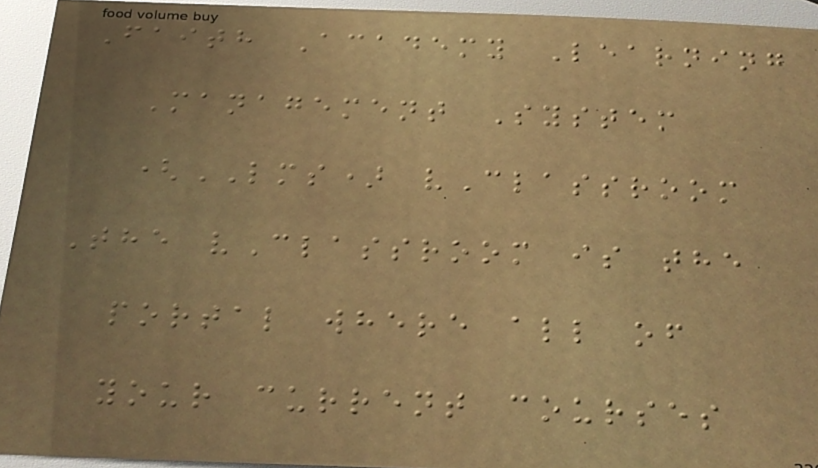Faith Academy Learning
Management System
(LMS) vClassroom
The vClassroom is the
portal where all of
your current courses
